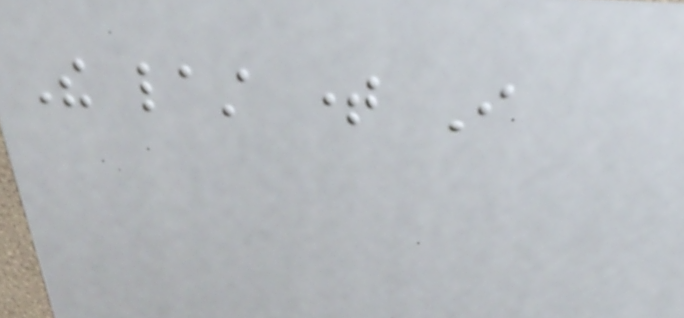The last time I
